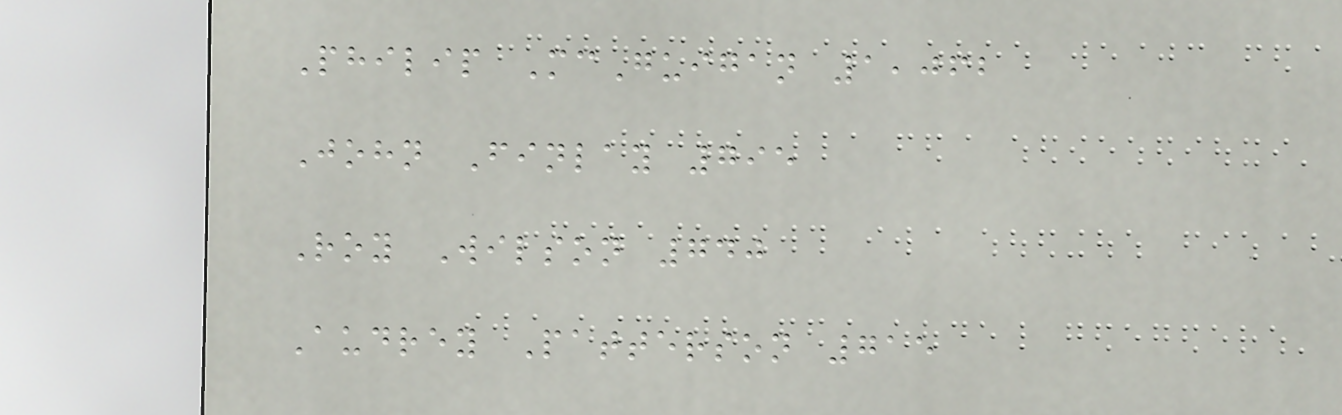Philip McGuigan 1,062
John Finlay 795
Roy Wilson 740
Audrey Patterson 715
